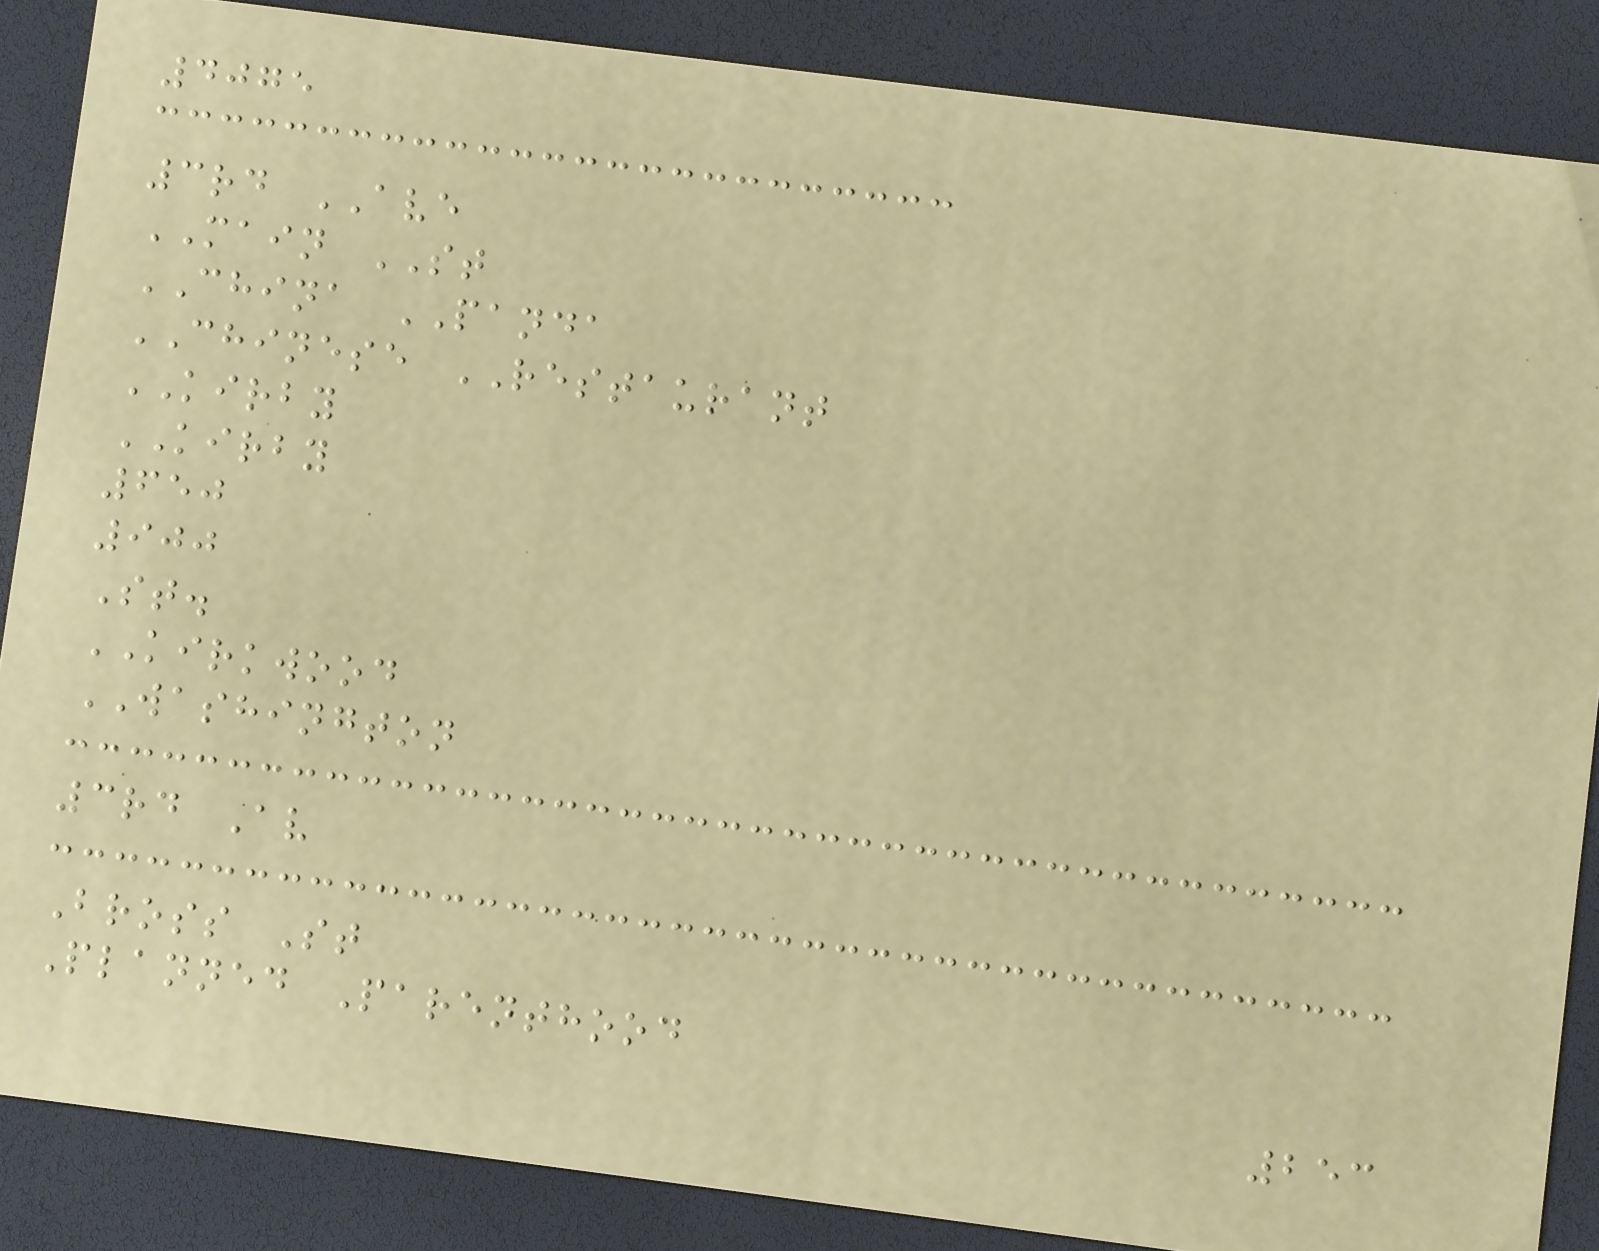4075
3rd AVE
MAIN ST
CHINA PANDA
CHINESE RESTAURANT
KIRBY
KIRBY
650
900
St.
KIRKWOOD
WASHINGTON
3rd Av
Bross St
Planned Parenthood
253
